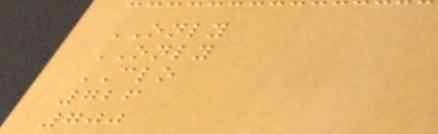ONLY
ONLY
CLO
726
700
